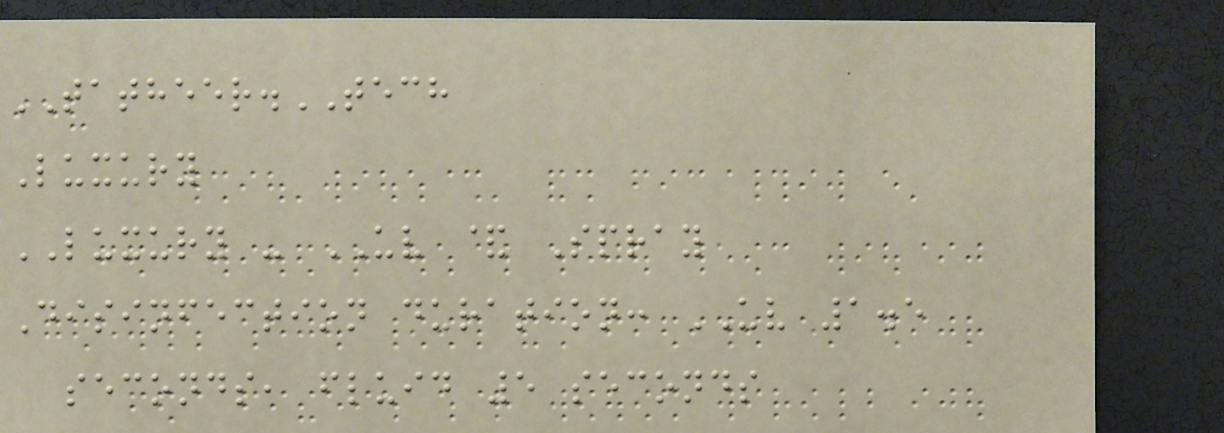TATHEER.TECH
Luxury
LUXURY - UV & Spray
Disinfection duration: UV 1.5
seconds, fluid 5 seconds
